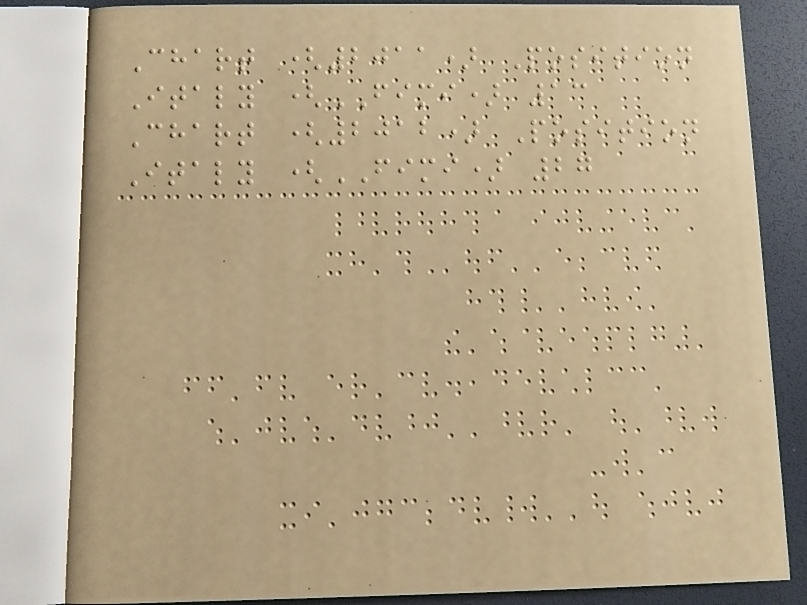Chart (2011) Position
Italy (FIMI) 13
Chart (2012) Position
Italy (FIMI) 27
